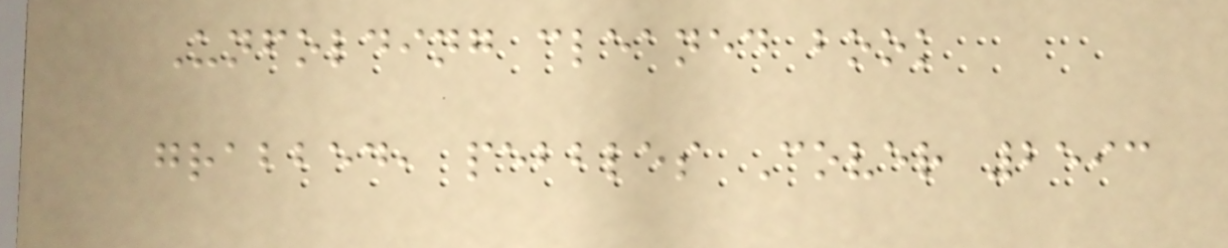Unfolding cleaned book
grabbed, pebbles Cover 2593
